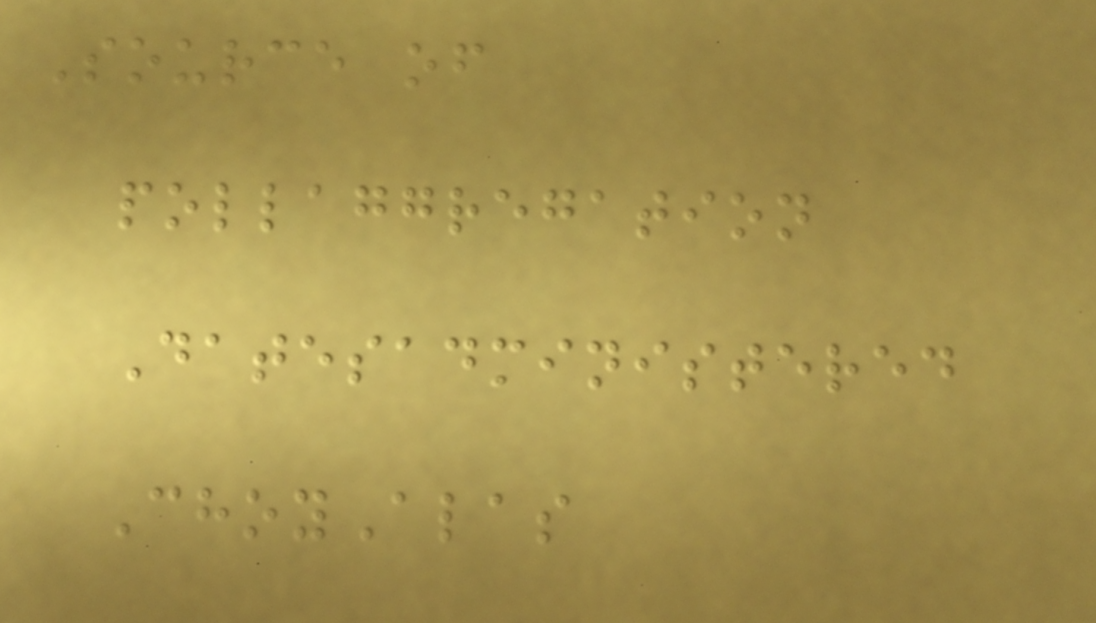Source of
pollaggregation
Datesadministered
ChoyAlas
